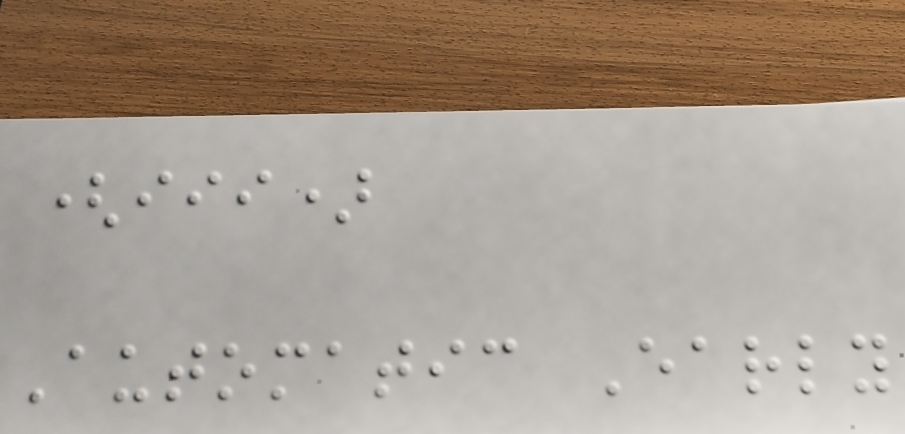(iii)
Automatic Early
